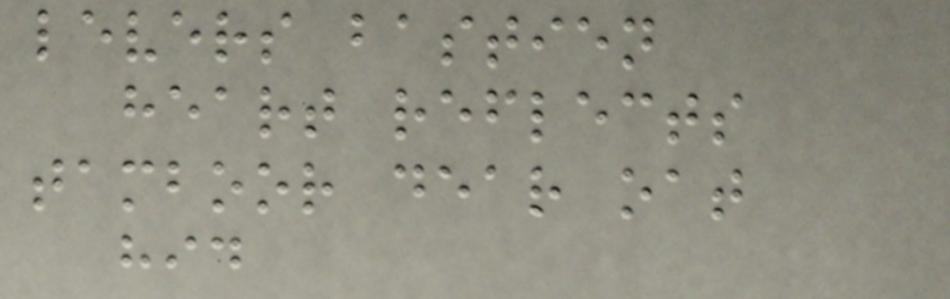levers bastien
heart reflects
tamboor dear oat
hid
